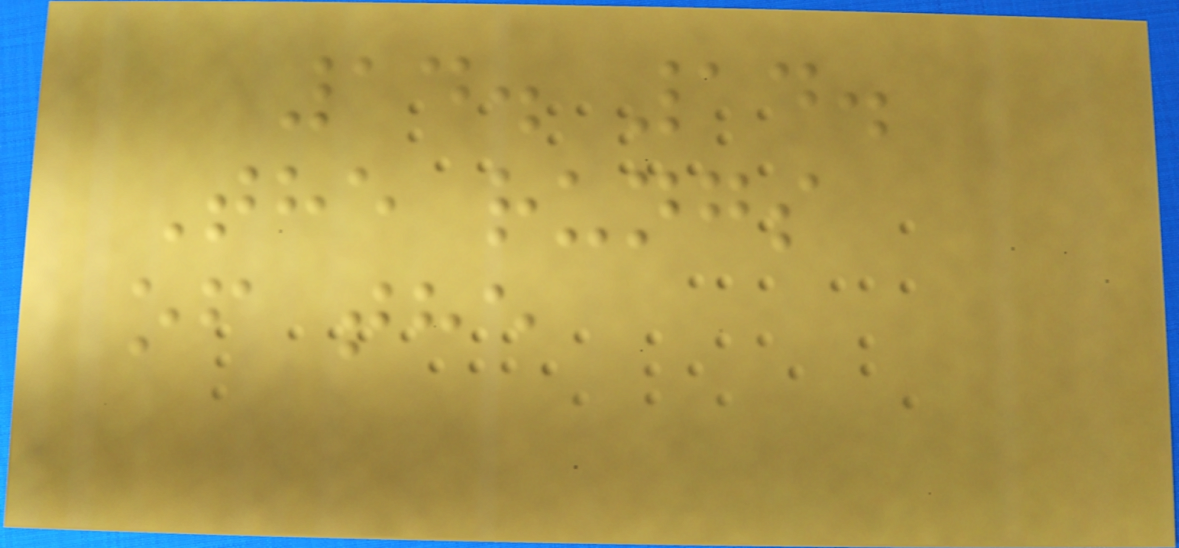14. 14.
The rungs
of the
